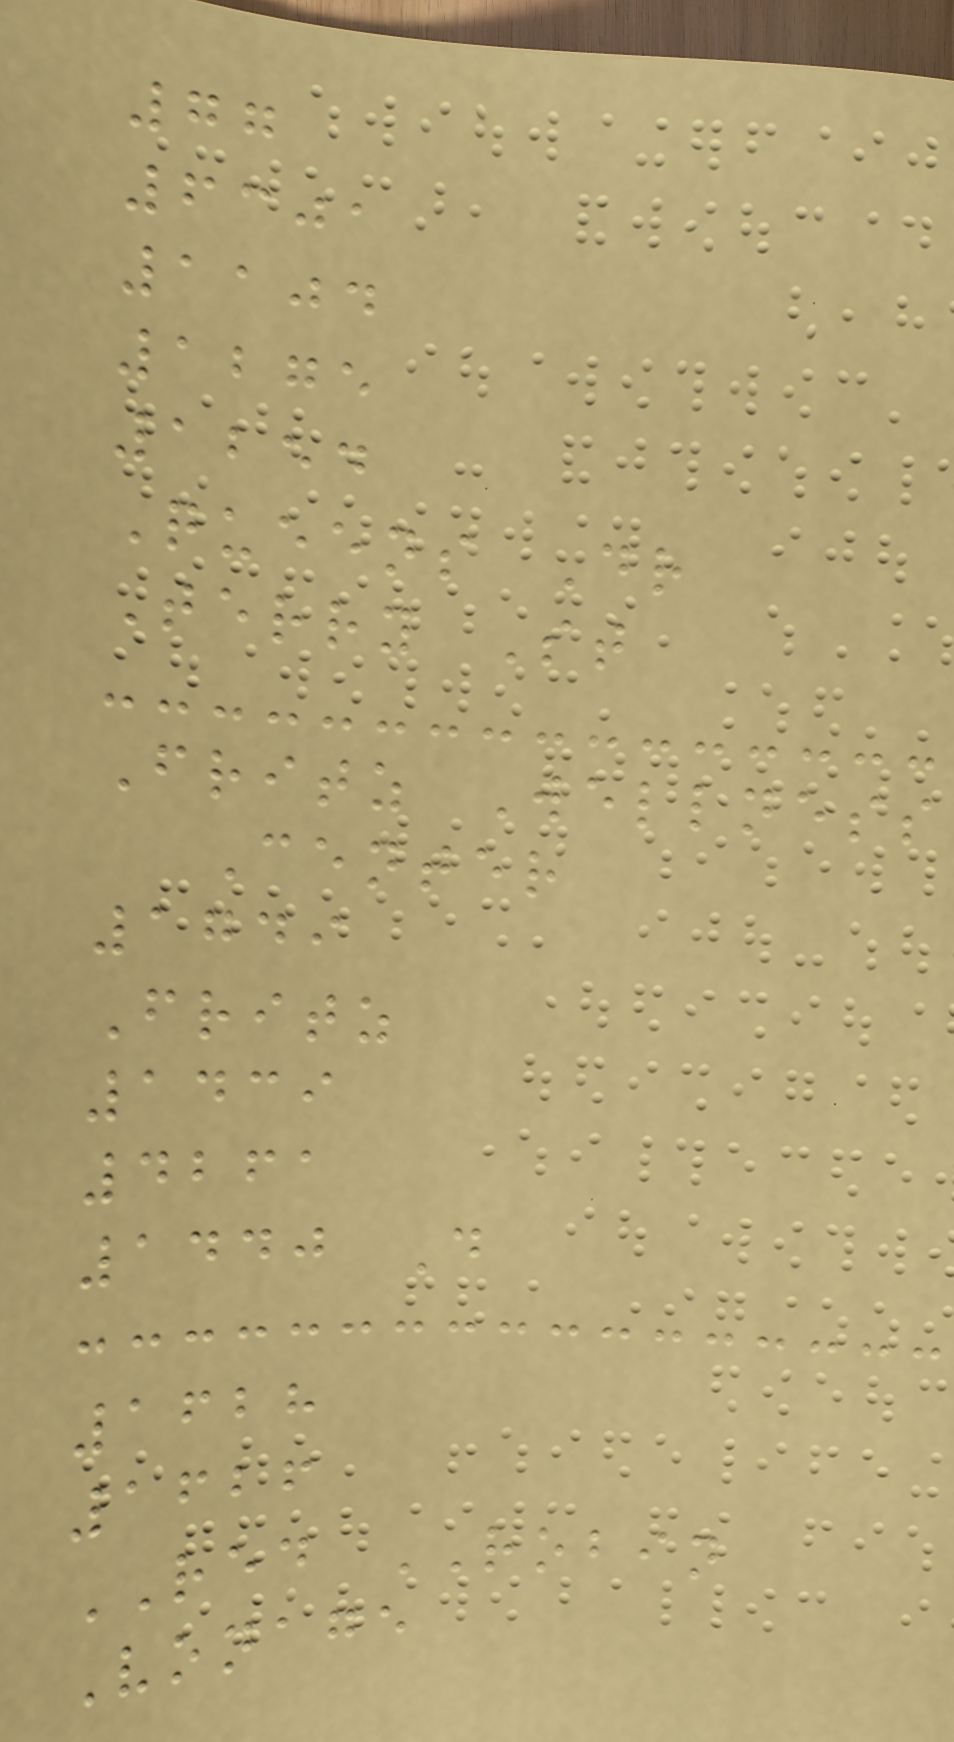77
6301
1104
1275
1254
Queens Dr
Terry St
Fritz Wellness
Center
1749
Fritz
1439
4261
1440 D
1628
1626
RED ROBIN
Vonage
